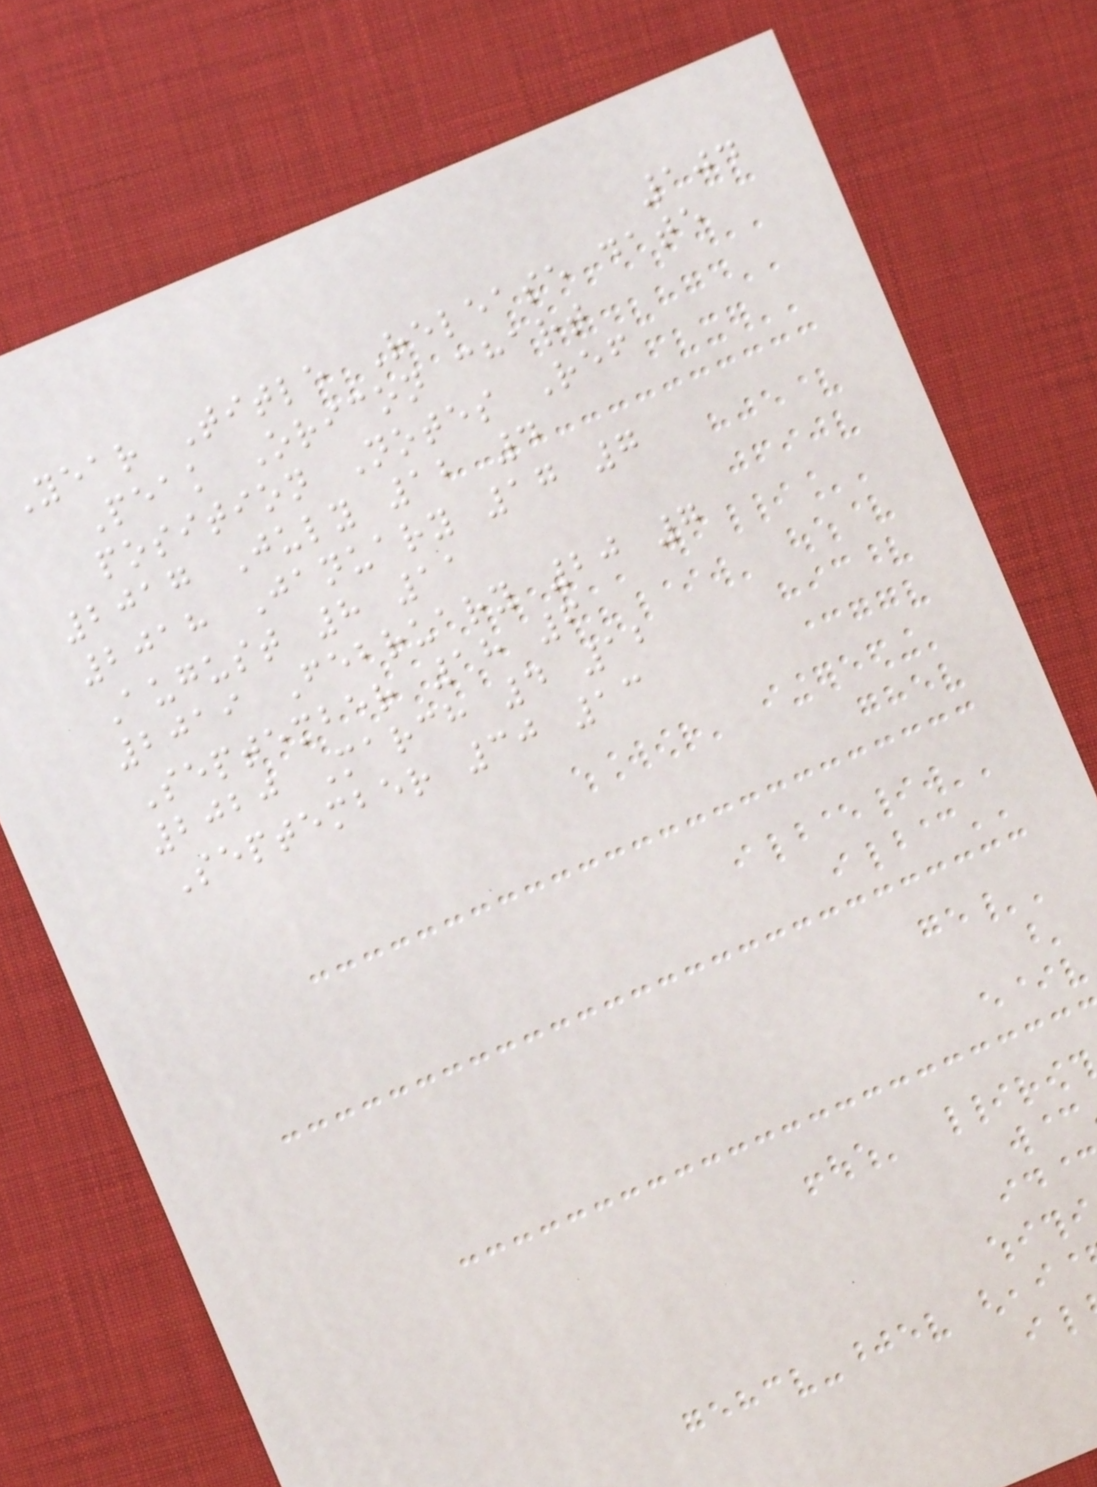104
Year Title Release date
Peak Oricon chart
position Notes Ref
2017 July 12 4
2018 January 17 7
August 8 11
2019 February 20 7
September 18 6
2020 March 4 12
September 30 13
